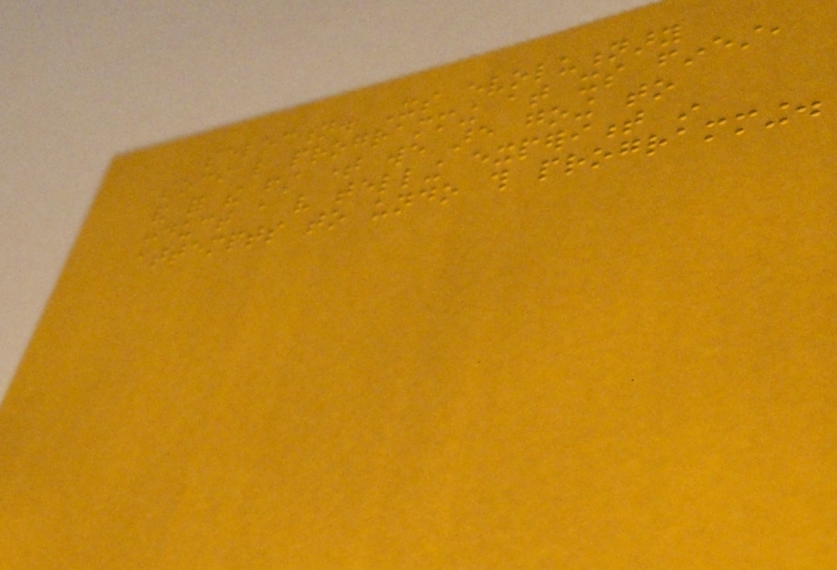selection. Its evolutionary
social programming at its finest,
and for the first time we are going to
conduct a very telling experiment in
attempts to undo this programming.
